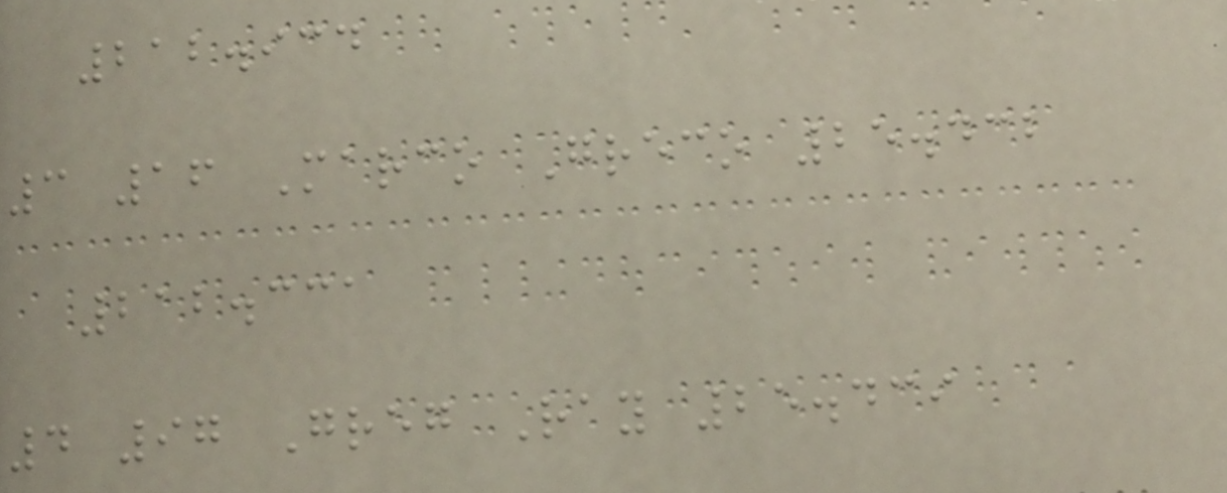212.934
3 16 Marco Greco 25.432
212.331
4 97 Greg Ray 25.439
